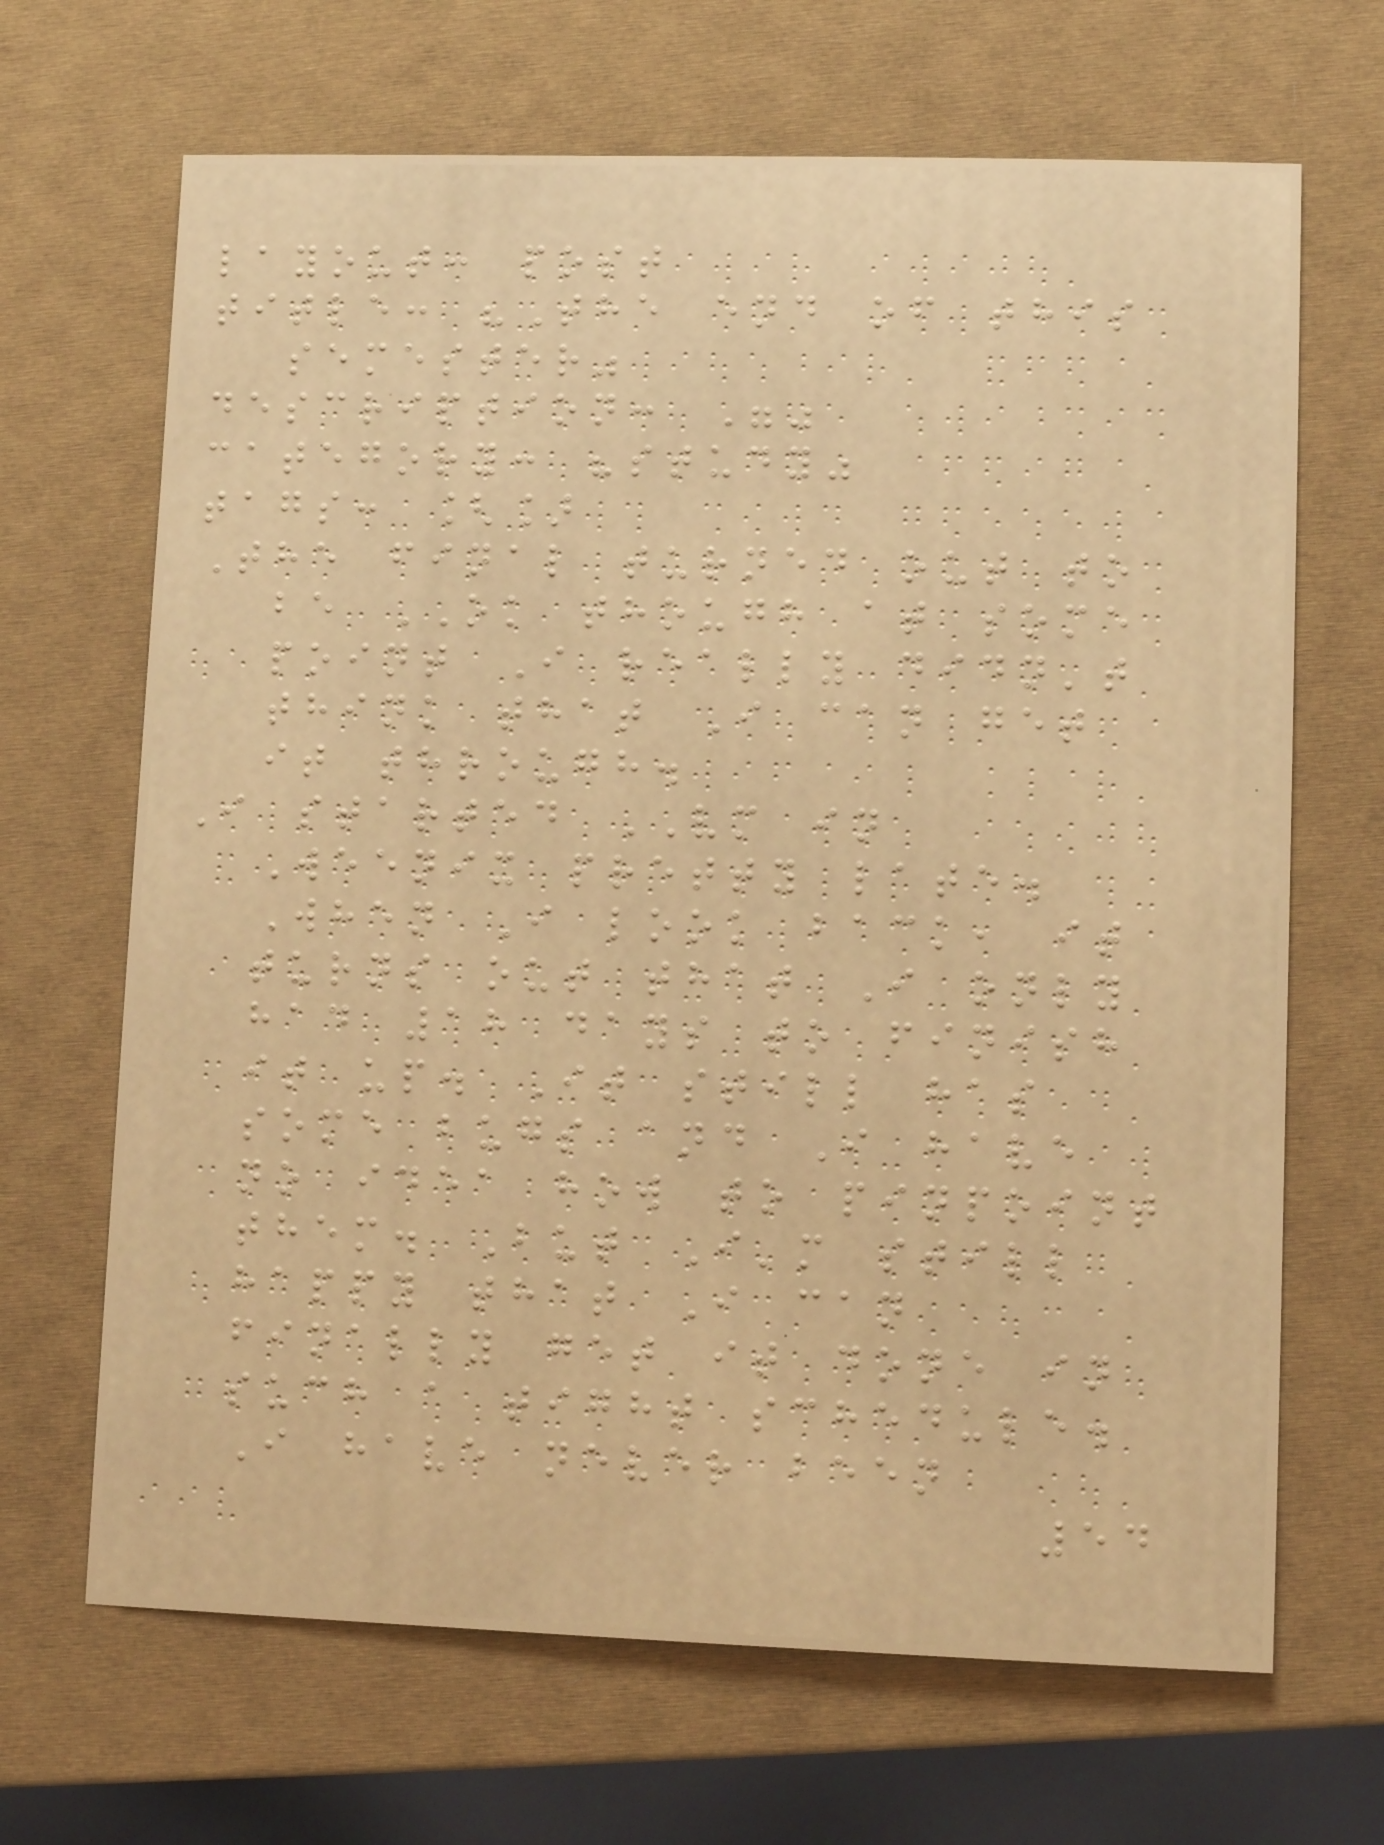layout: post
title: "The end of this
semester"
description: ""
category: "study"
tags: []
The final turned out to
be OK though at some
point I really didn't
think that I can get
it through.
I started VM in
Weenix pretty late.
When I look back, it
turns out that I only
had 18 days to finish
it up. It still has
some bugs and I have
no idea how to pinpoint
them. But I'm still
happy that I can
finally get it done in
such a tight schedule.
I have never been
54
